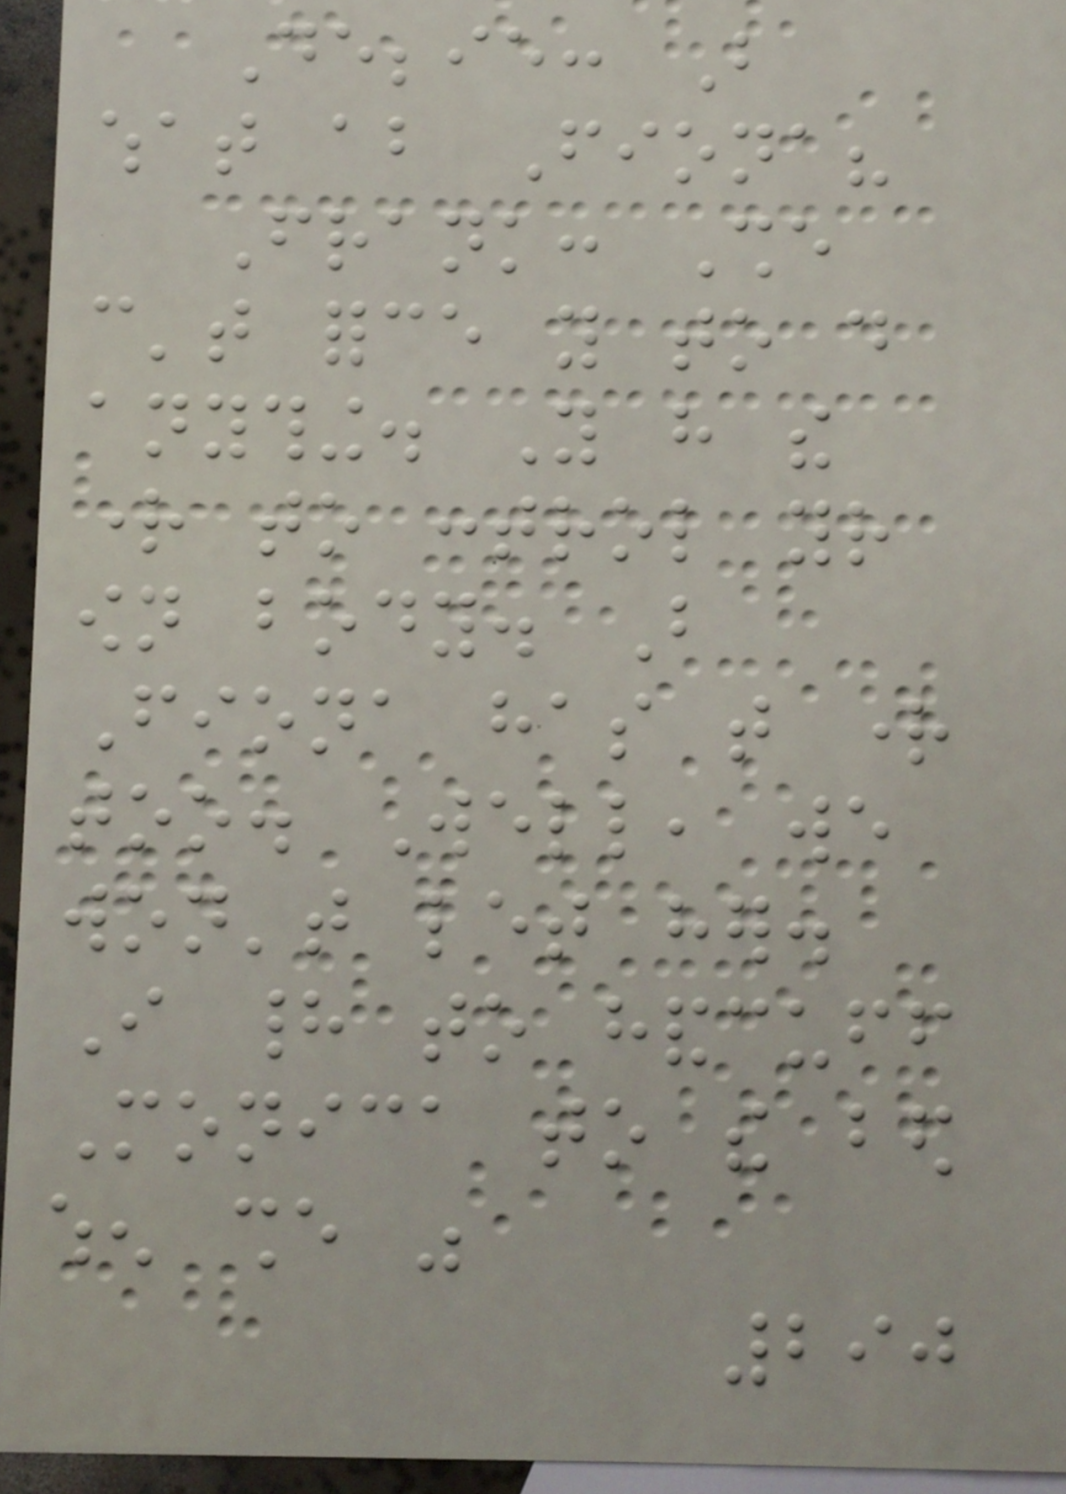Debbie: But
what about Fiona?
Frank: She
can't force you to do
anything. You have the
right to control your
own body. But
Fiona has that right
too. Well, we
won't let her.
I had to handcuff
Monica to the bed
when she was
290
